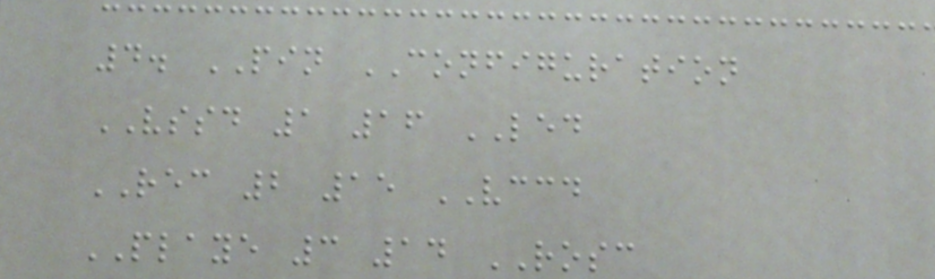4. PIN CONFIGURATION
VSSD 1 16 LED
REC 2 15 VCCD
PLAYE 3 14 ROSC
